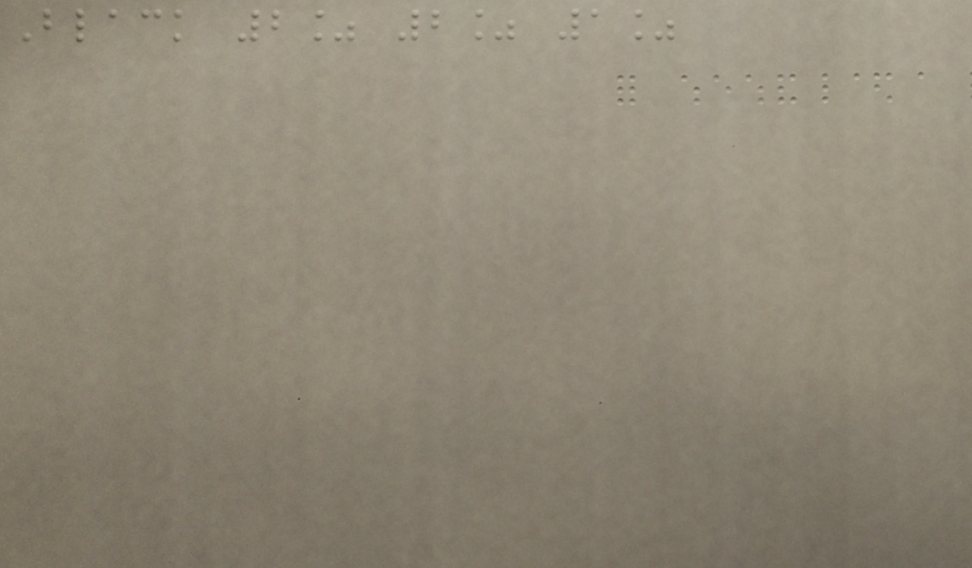Black 2% 2% 1%
